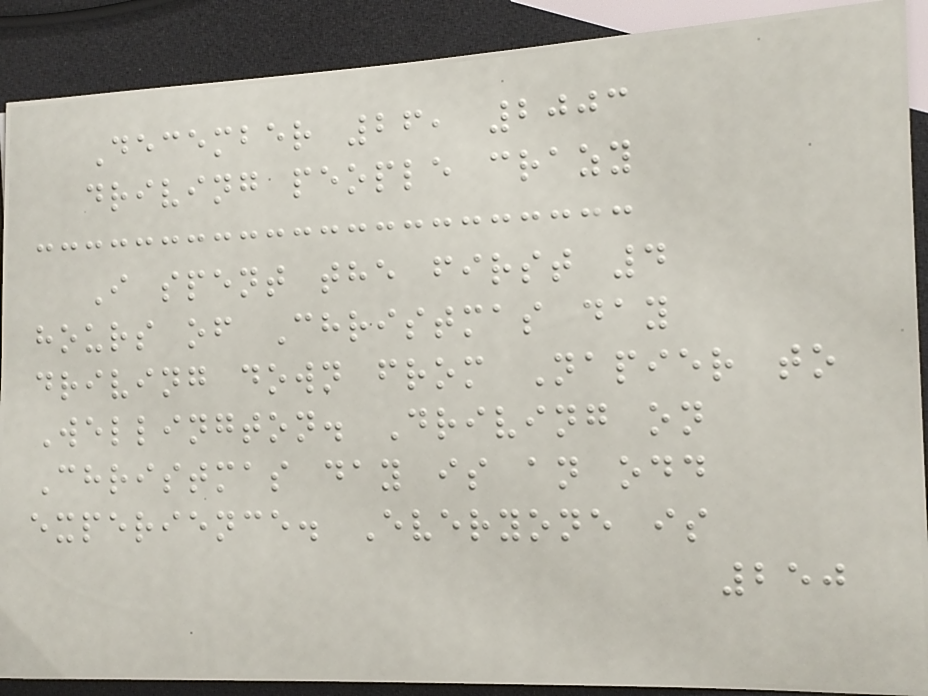December 26, 2003
driving people crazy
I spent the first 4
hours of Christmas day
driving down from Napier to
Wellington. Driving on
Christmas day is an odd
experience. Everyone is
250
